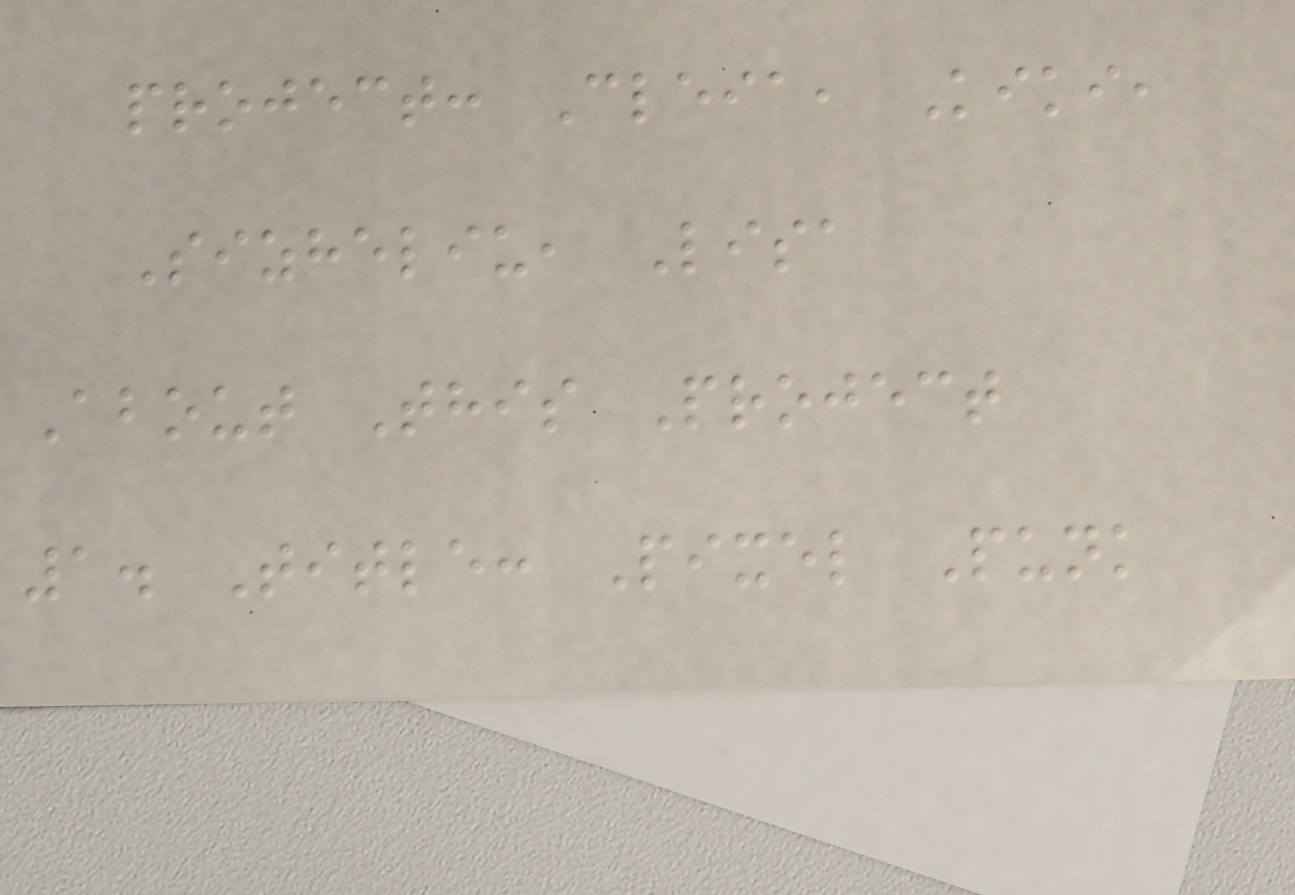project: Cleia, Kiki,
Sizheliu, Lisa
About This Project
1. Title: Pixel Punk
